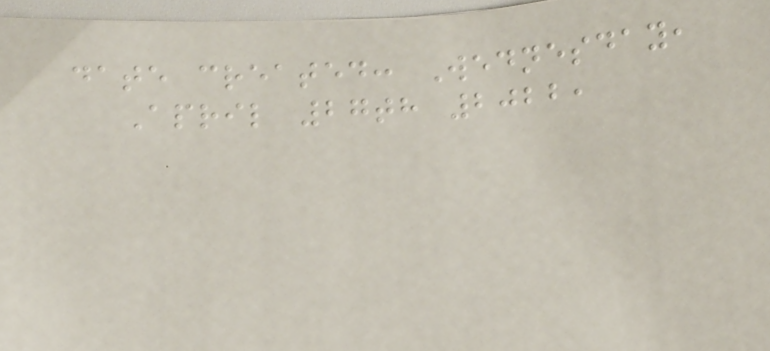date created: Wednesday,
April 27th 2022,
